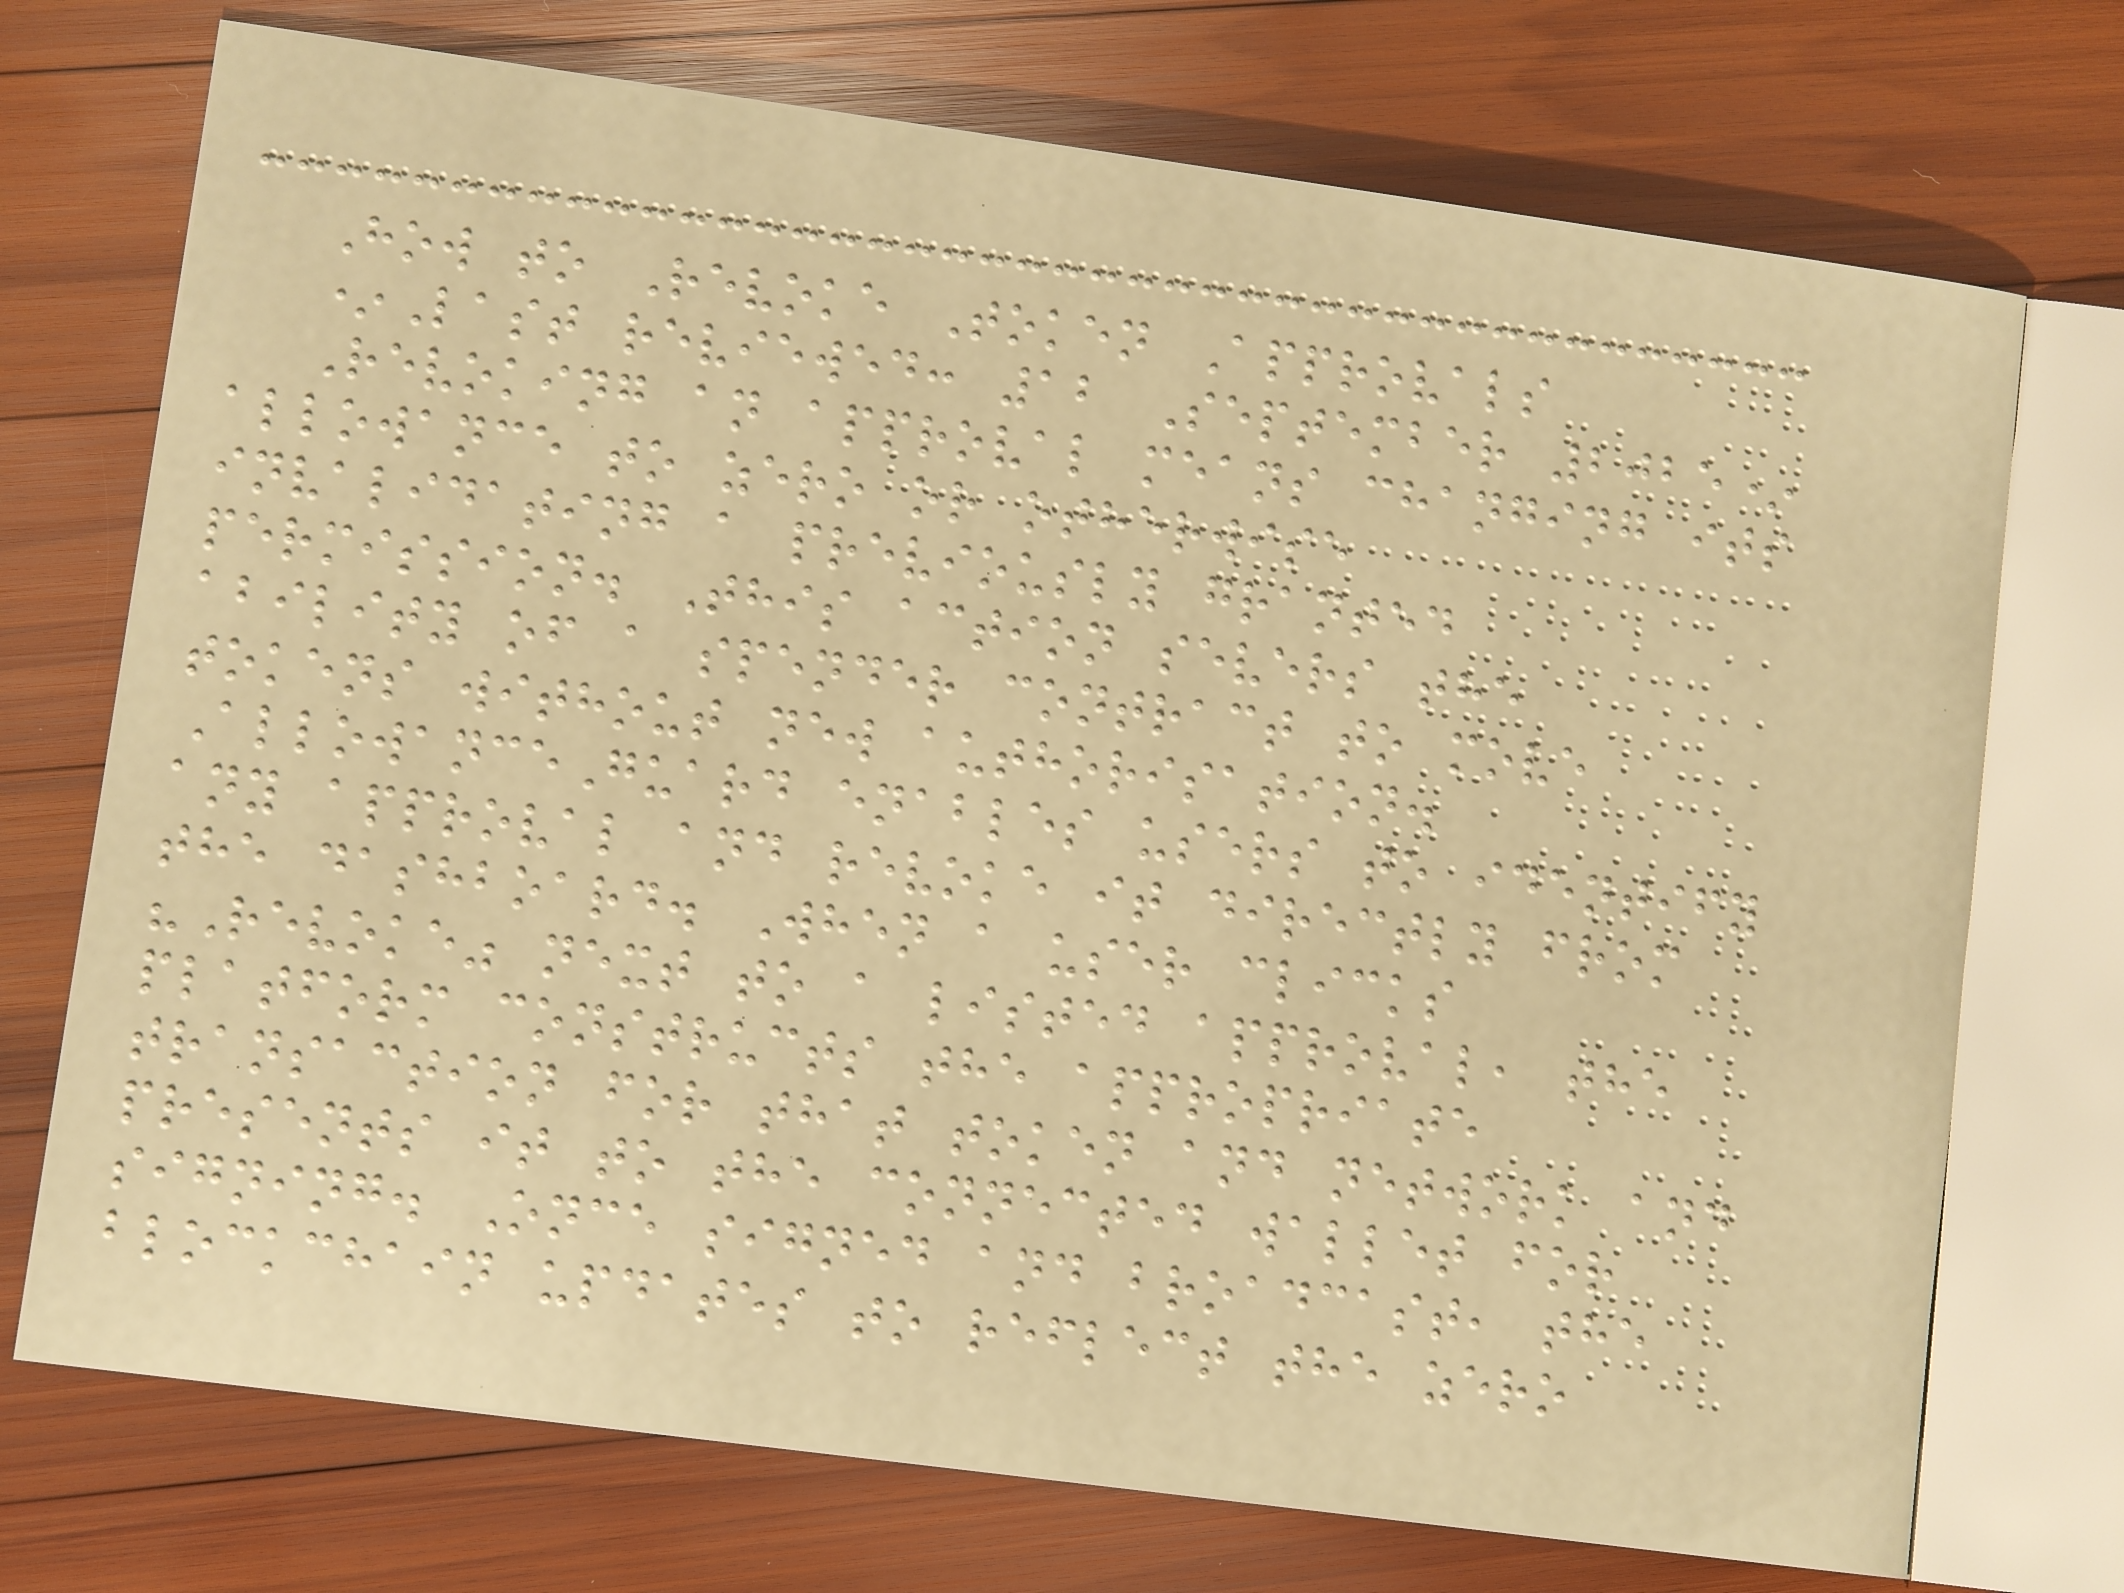How to Revoke Token Approvals
*Last reviewed: 12 September 2025*
Revoking an approval means changing its
allowance to zero or otherwise
invalidating a previously granted
permission. This action severs the
ability of a spender contract to move
tokens without new authorisation.
AllowanceGuard enables users to identify
any approval and revoke it directly from
the dashboard. When a user clicks
"Revoke" next to a listed approval, the
platform constructs the appropriate
transaction for that token and network and
presents it to the connected wallet for
signing. Once signed and broadcast, the
blockchain updates to reflect the zero
